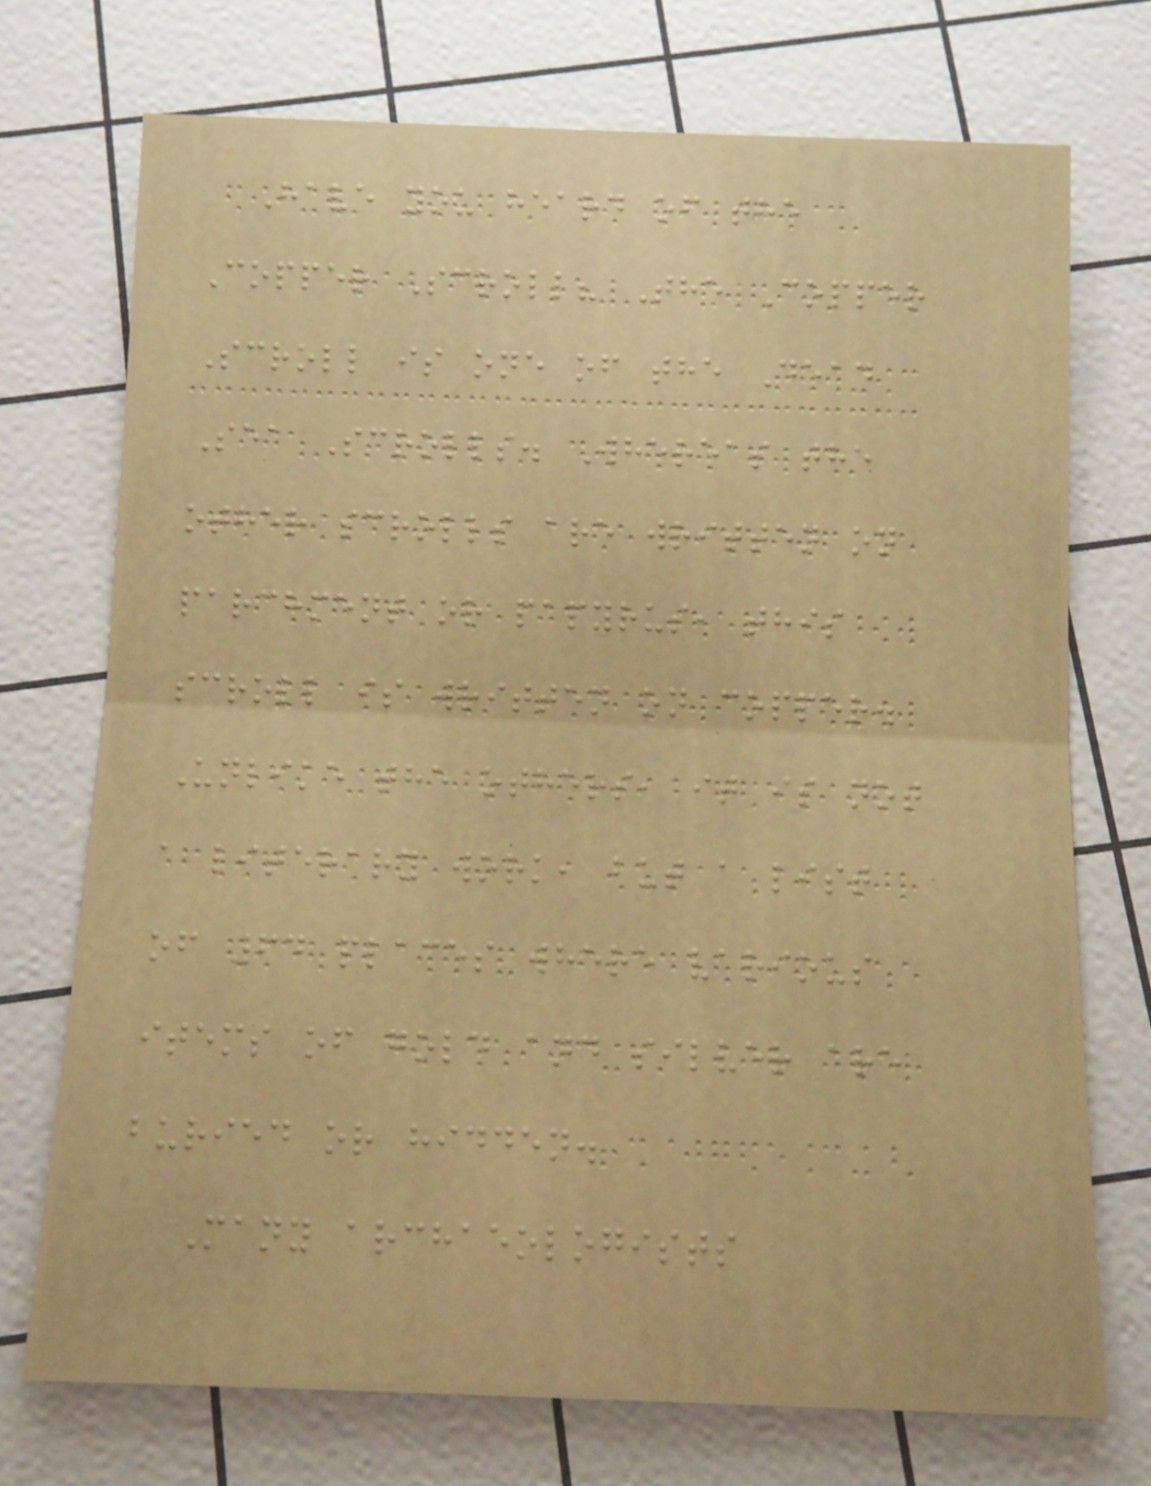Have you heard of the
Copper Scroll? The Copper
Scroll is one of the Dead
Sea Scrolls. Whereas the
other scrolls are written on
parchment or papyrus, this
scroll is written on copper.
Unlike the others, it is not
a literary work, but a list
of 64 places where various
items of gold and silver are
buried or hidden.
Many archaeologists
